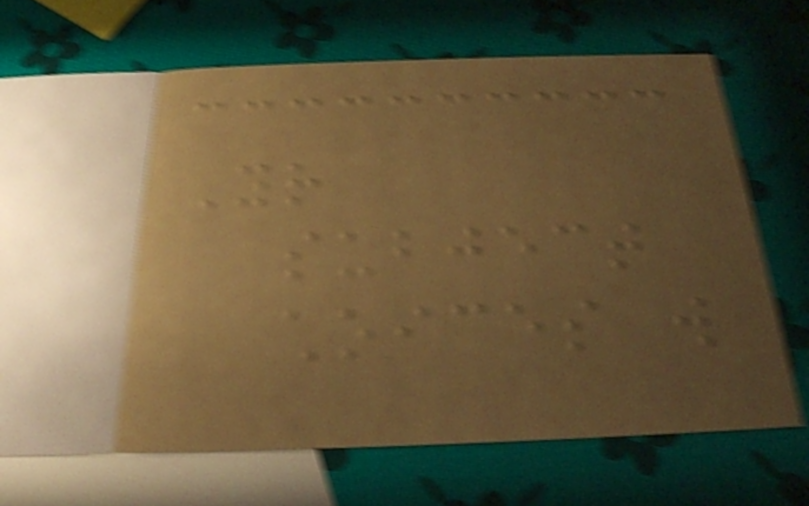Your
subject
choices will
